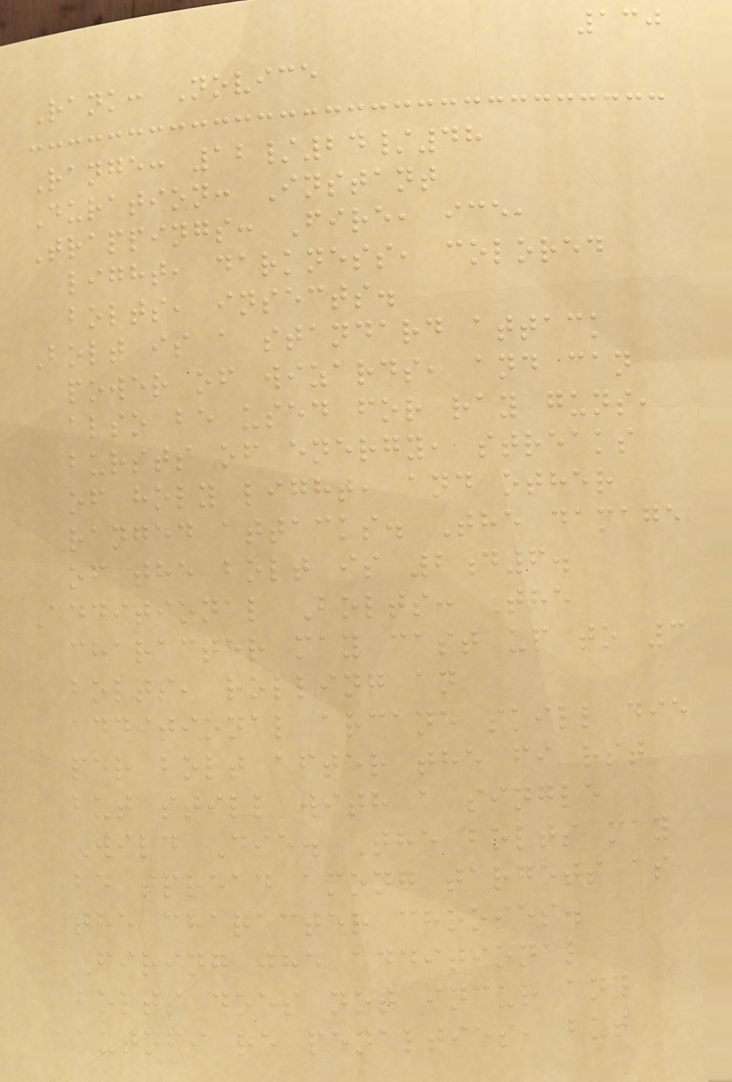130
Rank: Novice
Range: 12/24/48
Duration: Instant
Trappings: Fire, ice,
light, darkness, colored
bolts, insects.
Bolt is a standard attack
power of wizards, and can
also be used for ray guns,
bursts of energy, streaks
of holy light, and other
ranged attacks. The damage
of the bolt is 2d6.
Additional Bolts: The
character may cast up to 3
bolts, rolling an
additional arcane skill die
per bolt after the fi rst
but still with a single
Wild Die. The bolts may
be spread among targets as
the character chooses.
Firing the additional
bolts does not incur any
autofi re penalties, but
